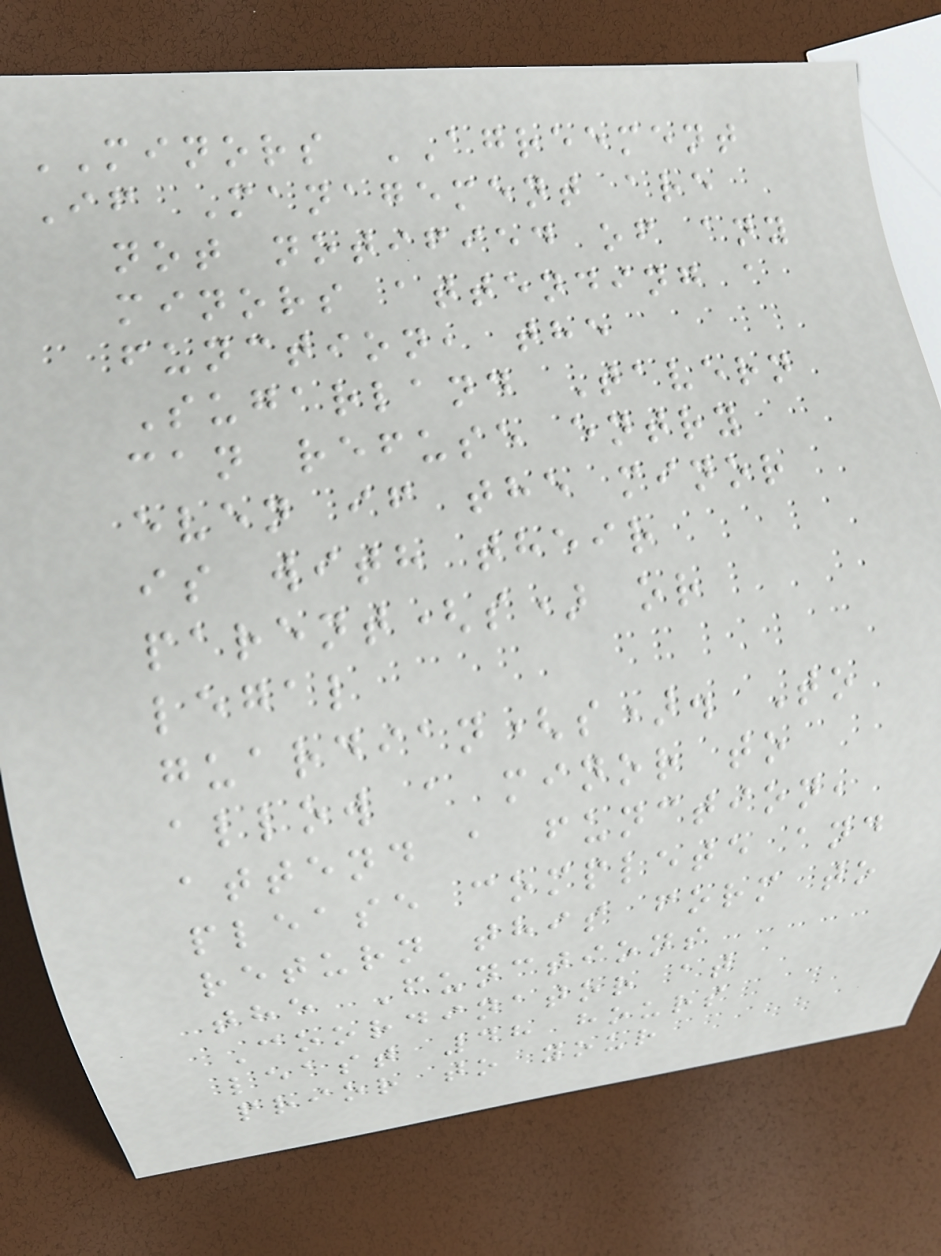MINORS AGREEMENT
If Management are
not notified of any
minors attending a
function, the
Sugarland Tavern
can refuse entry
even if the minor
is with their
parent(s) or
legal
guardian(s). To
allow a minor to
attend a function,
please complete and
return this form to
the Functions
Coordinator at
least 48 hours
prior to your
